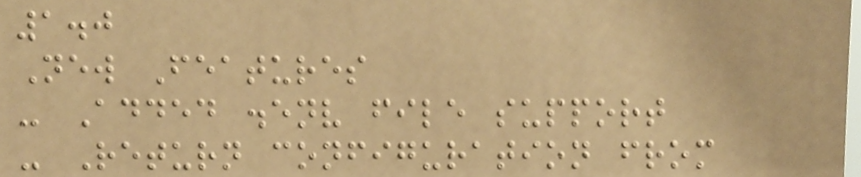1.0
New Features
- Added .env file support
- Return configuration from
